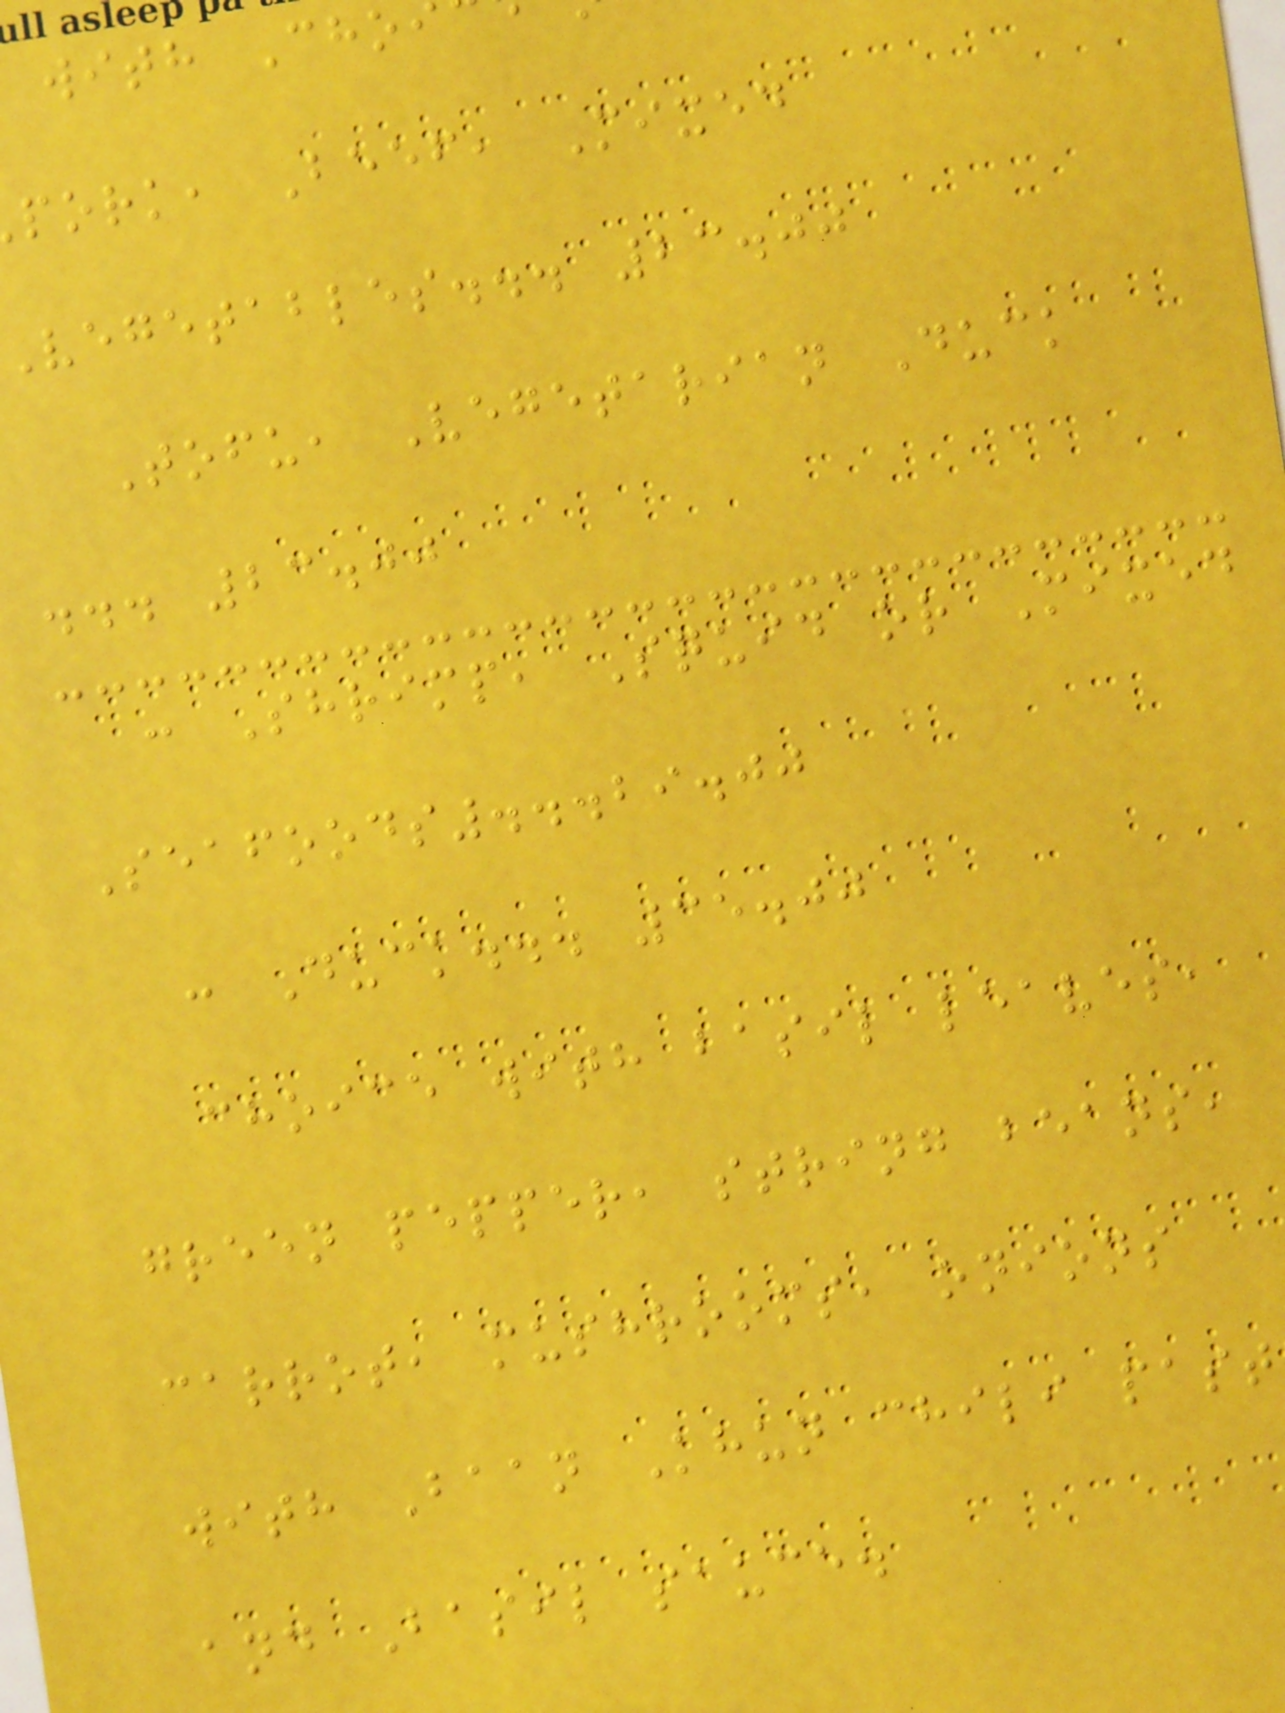with Cho
pork, Beef, Mixed
vegetables... 23.00
Tofu, Vegetarian Duck
... 23.00
: Shrimp, Squid or Mixed
Seafoods...29.00
: Duck... 35.00
choice with basil leaves,
green pepper, string beans,
carrot, mushrooms, onions
with Baan Khun chili past
and Basil sauce.
